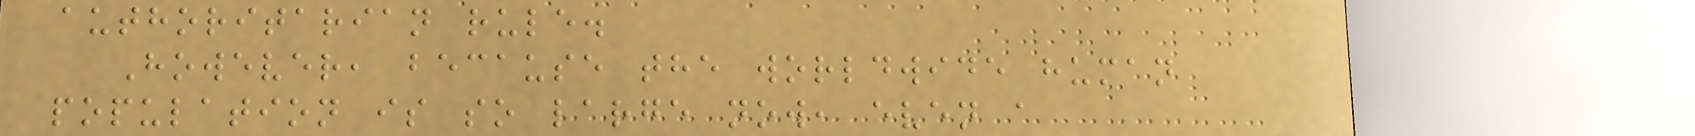authoritarian rule.
However, because the worldwide human
population is so large now, even a
